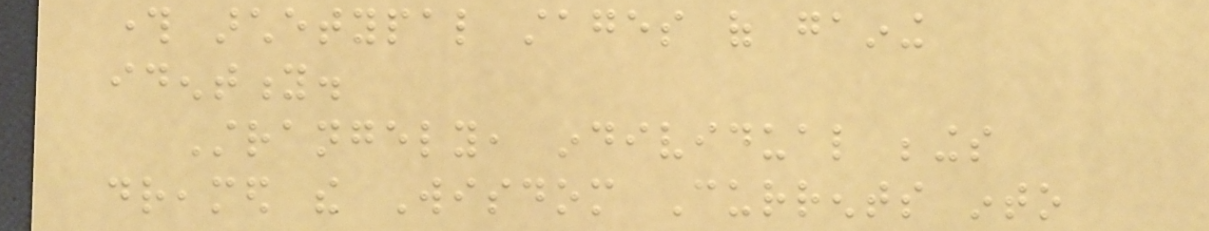through archetypal stages of gaining
identity.
Strangely, individual beings
dreamed the Wisdom Currents into
